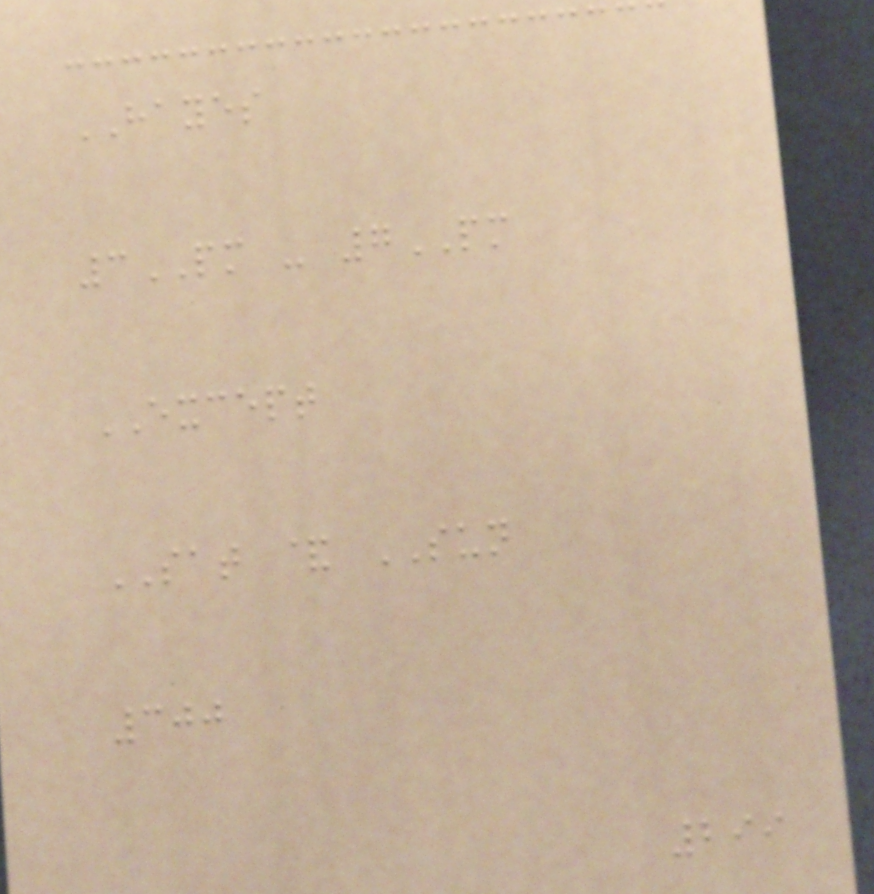HAYES
3PM - 7PM
EXCEPT
SAT & SUN
300
299
